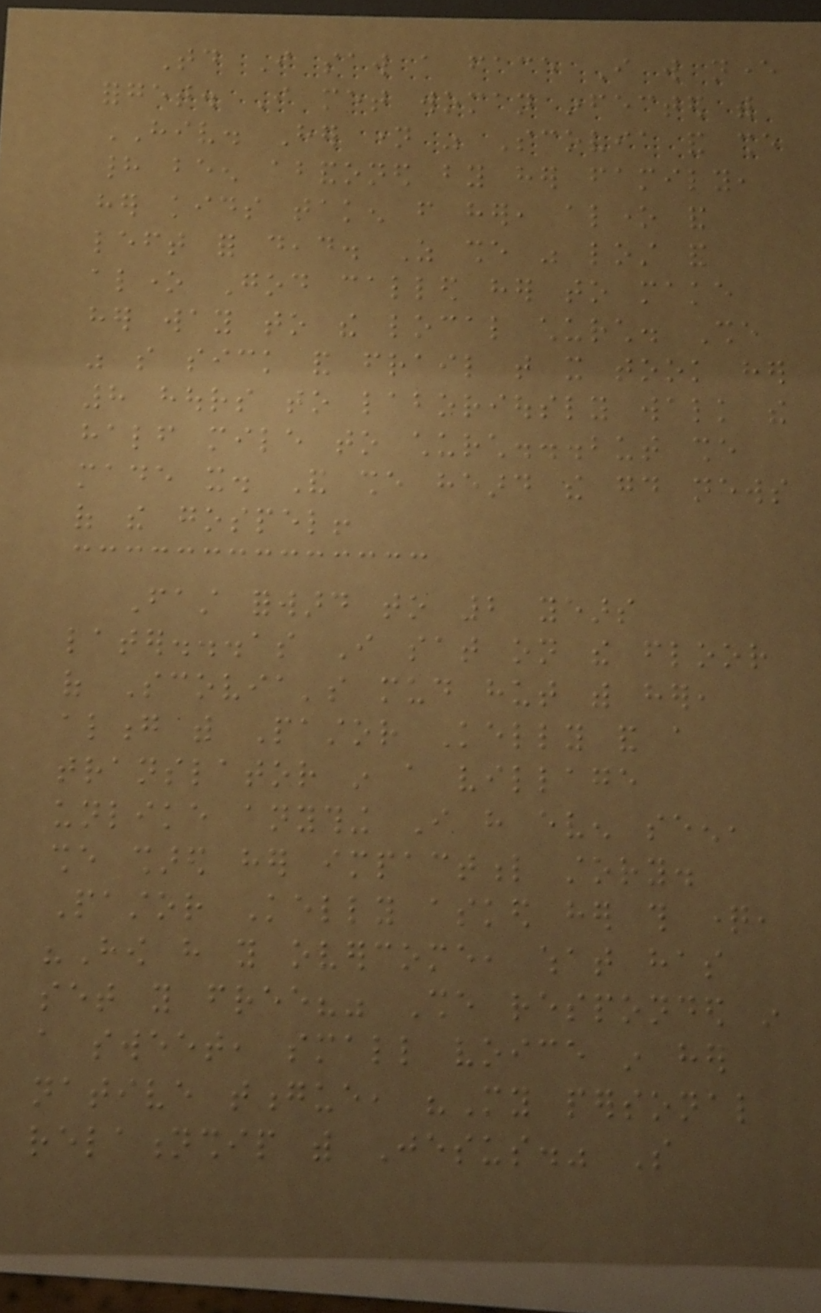Today I saw a face I will never
forget. I met woman infected with
HIV. Her name was Scovia and she
had been abandoned by her family,
her kids taken from her, alone and
left for dead. As she was lost and
alone God called her to make
her way to the local church. She
was so sick and frail that it took her
8 hours to laboriously walk the
half mile to church...but she
made it. And she heard the good news
of the gospel!
Fast forward to 2 years
later...as I sat on the floor
of Scovia's mud hut with her,
along with Pastor Kelly and a
translator in a village
unlike anything I have even seen,
she shared her impactful story.
Pastor Kelly asked her this question,
"How have you overcome, what has
set you free?" She responded in
a sweet, small voice in her
native tongue, "My personal
relationship with Jesus." So
